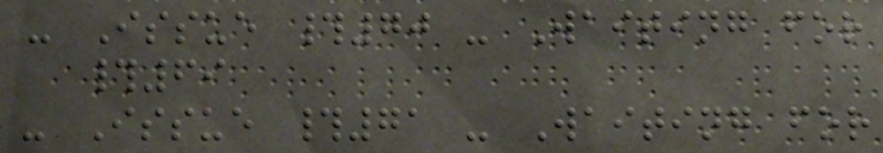- Issue #70 - Waiting for
#69
- Issue #71 - Waiting for
